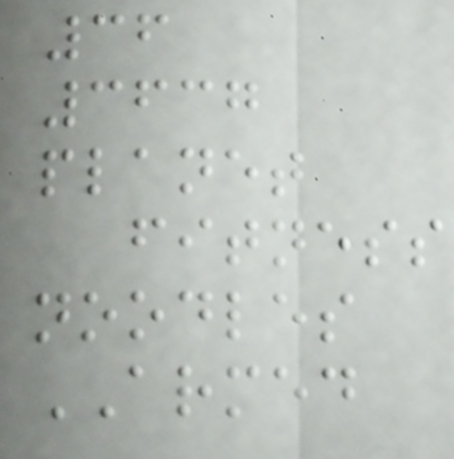36
3637
planet
fitness
noodles
ARMED
